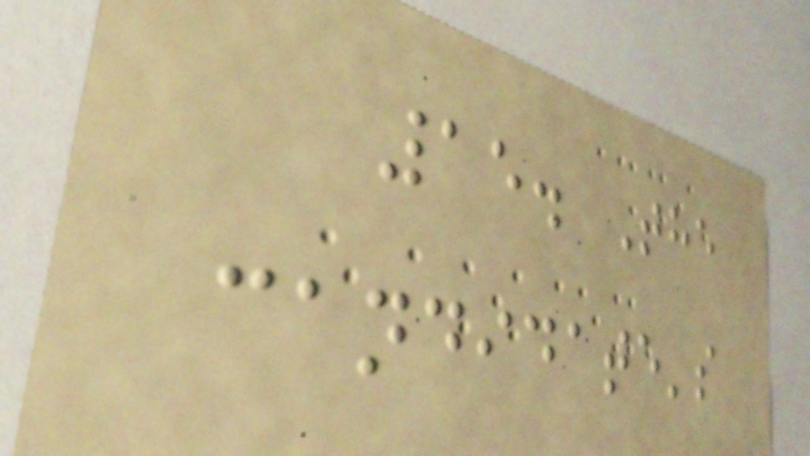15. The
candidate's
